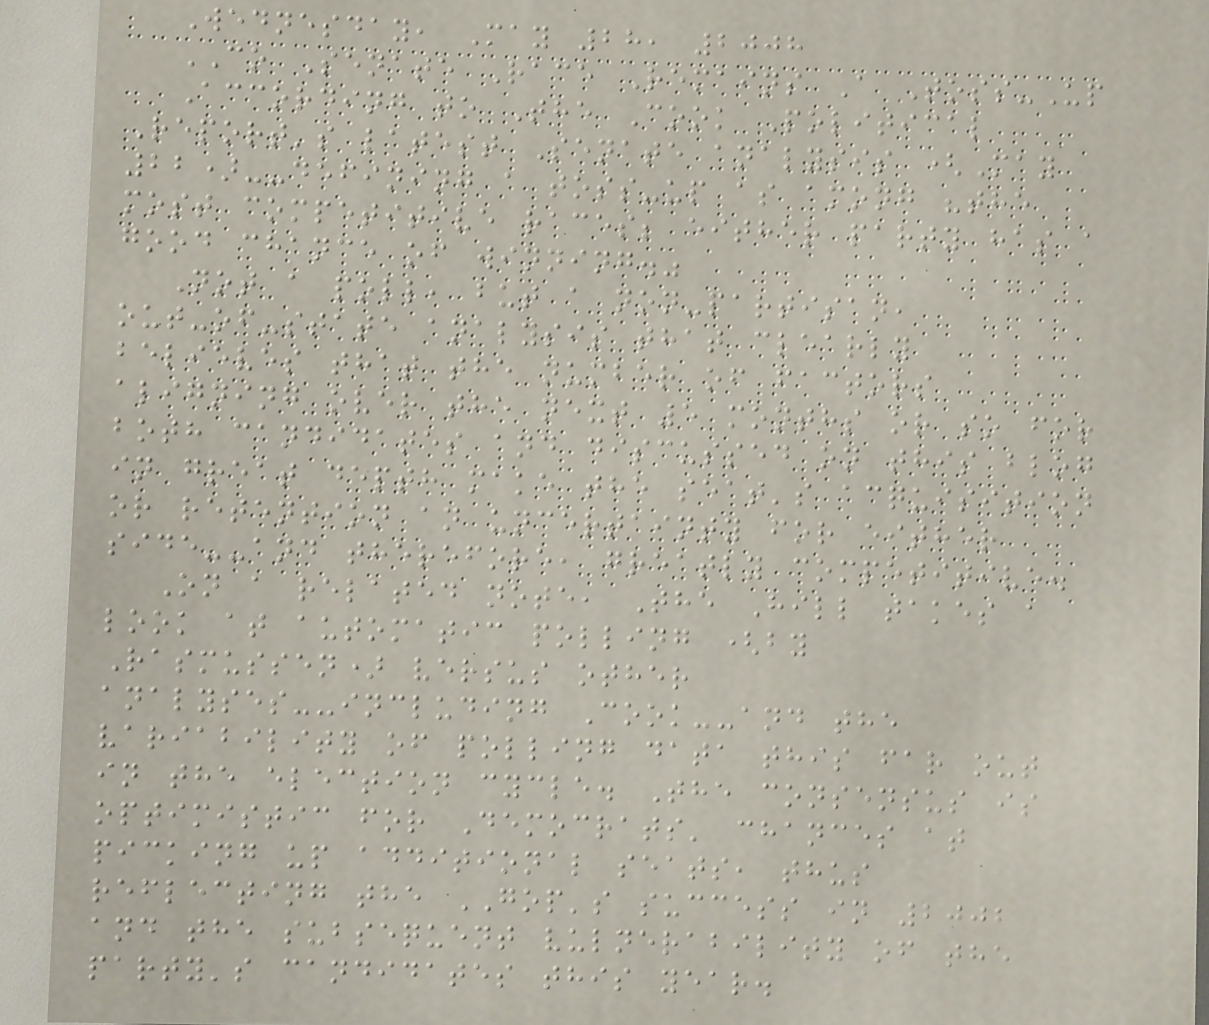Wednesday, May 28, 2008
CO Senate Race Remains A Toss-Up
According to The Cook Political
Report's latest Senate analysis (May
22)--defining a toss-up as among "the
most competitive races; either party has a
good chance of winning."
Not a poll, but a non-partisan,
out-of-state analysis that clearly
believes that the number of factors
aligning over the next 5 months or so for
both candidates and discussed on this blog
in great depth make the seat's acquisition
or retention an uncertainty for either
side--and therefore, greatly competitive.
On a related note, The Hill takes a
look at automatic polling (by
Rasmussen) versus other
analyses--including Cook--and the
variability of polling data this far out
in the election cycle. The consensus is
optimistic for Democrats' chances at
picking up additional seats, thus
reflecting the GOP's success in 2002
and the subsequent vulnerability of the
party's candidates this year.
